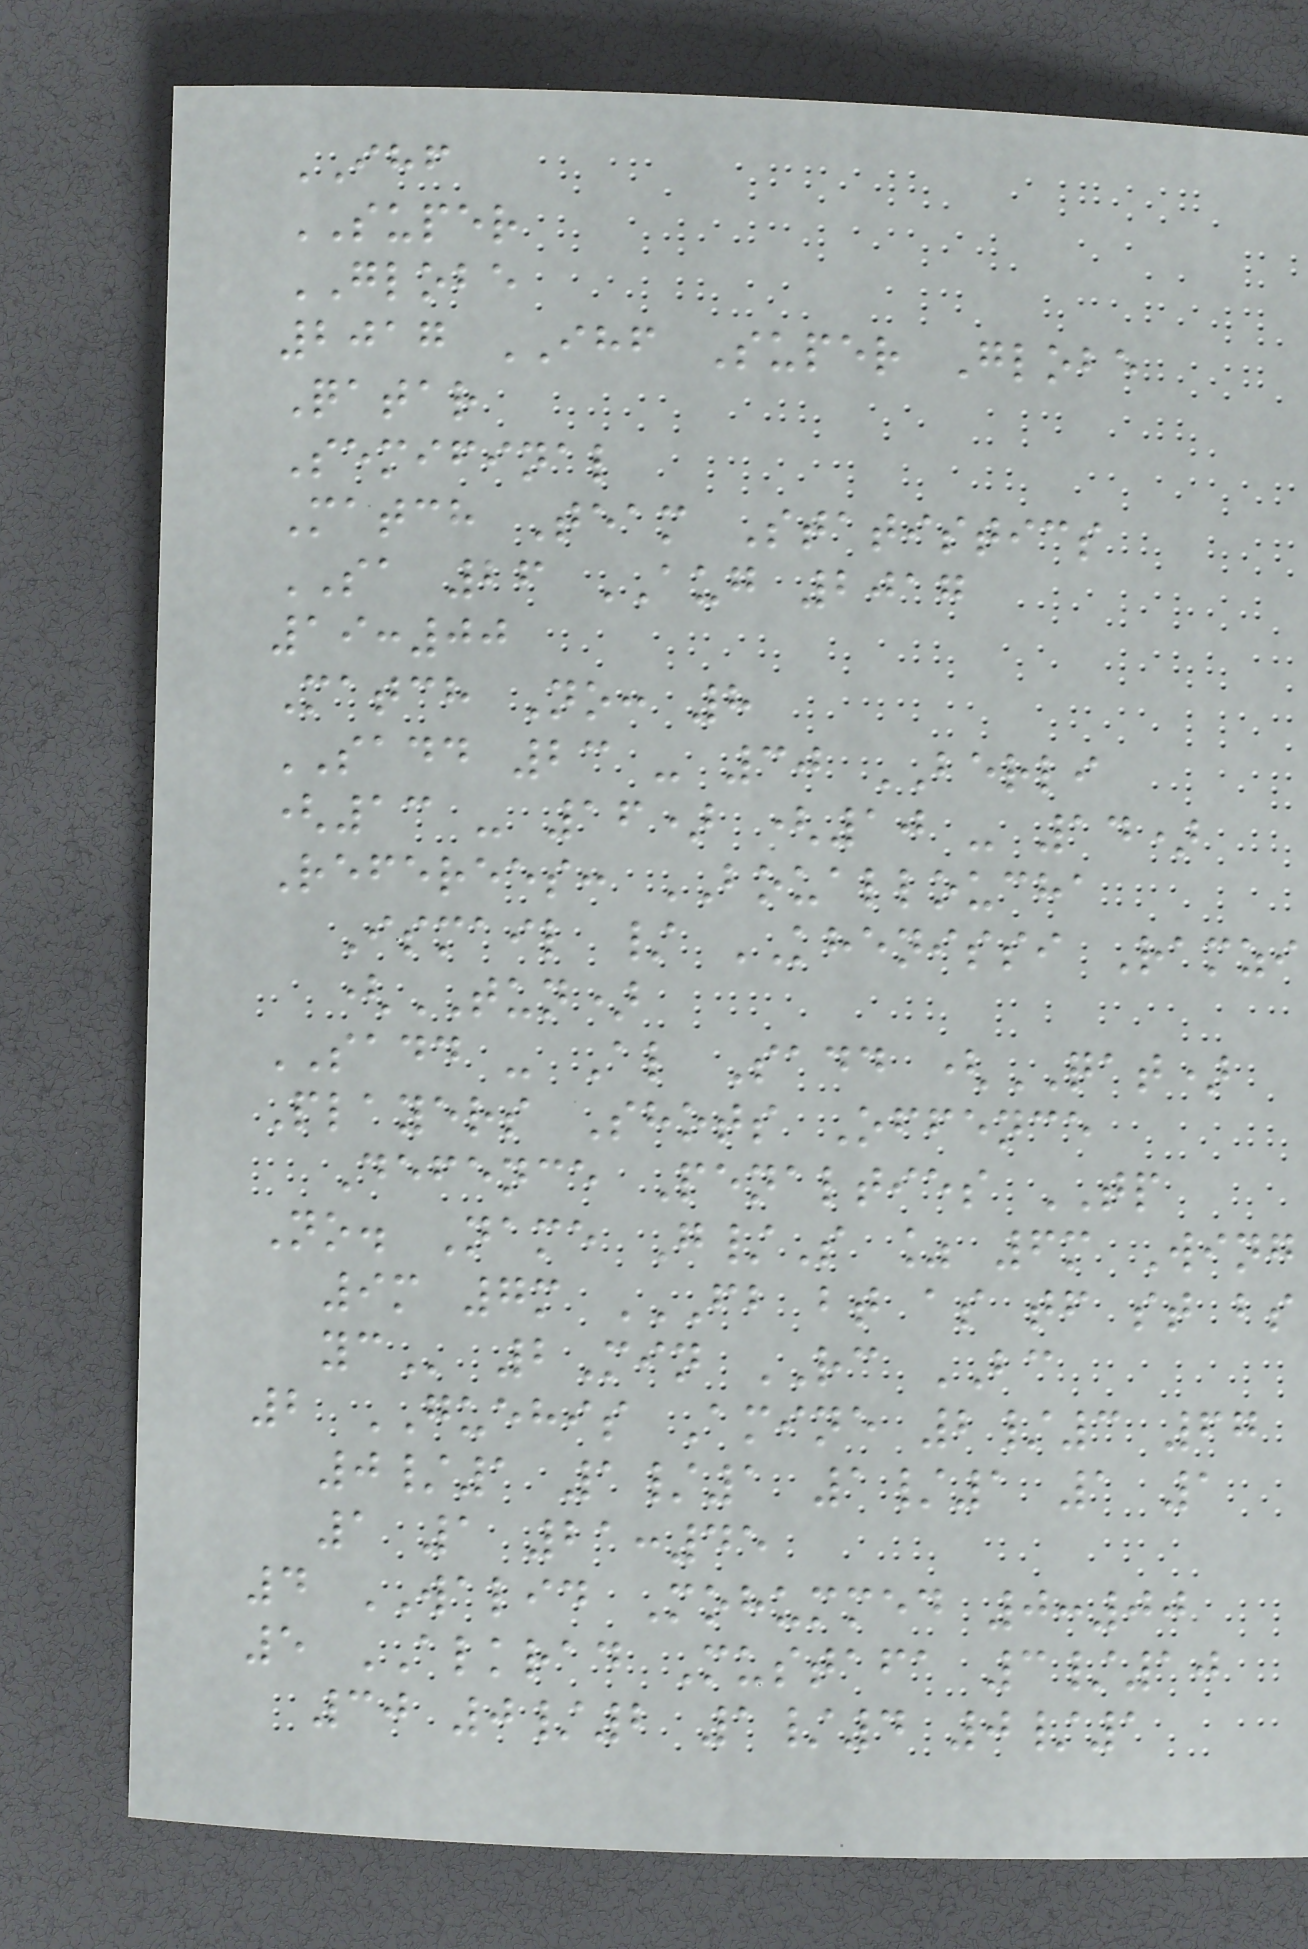IHF
SUPER
GLOBE
2017 IHF Super Globe
Qatar
Semifinal
Match Team Statistics
SA 26 AUG 2017
19:00
Match No: 8
SADD 23 - 30 BERLI
(13 - 16) (10 - 14)
Referees: BOUALLOUCHA
Ismail / KHENISSI Ramzi
(TUN)
SADD - Al Sadd (QAT)
Players Shots Offence
Defence Penalties TP
No. Name G/S % 6m Wing
9m 7m FB BT AS TF ST BS
YC 2Min RC BC
2 GUEHIS Amine 2/3 67
0/1 1/1 1/1 1 1
1 1 21:45
4 WALID Mohummed 0:00
5 ALKRAD Mustafa 3/10
30 0/2 1/4 0/1
